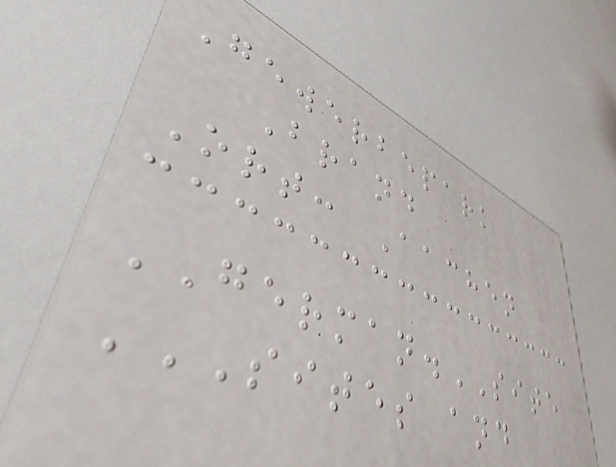Gewerbepark
Brand
Ort: Aachen
GERMAN.SITE
SITES AND
